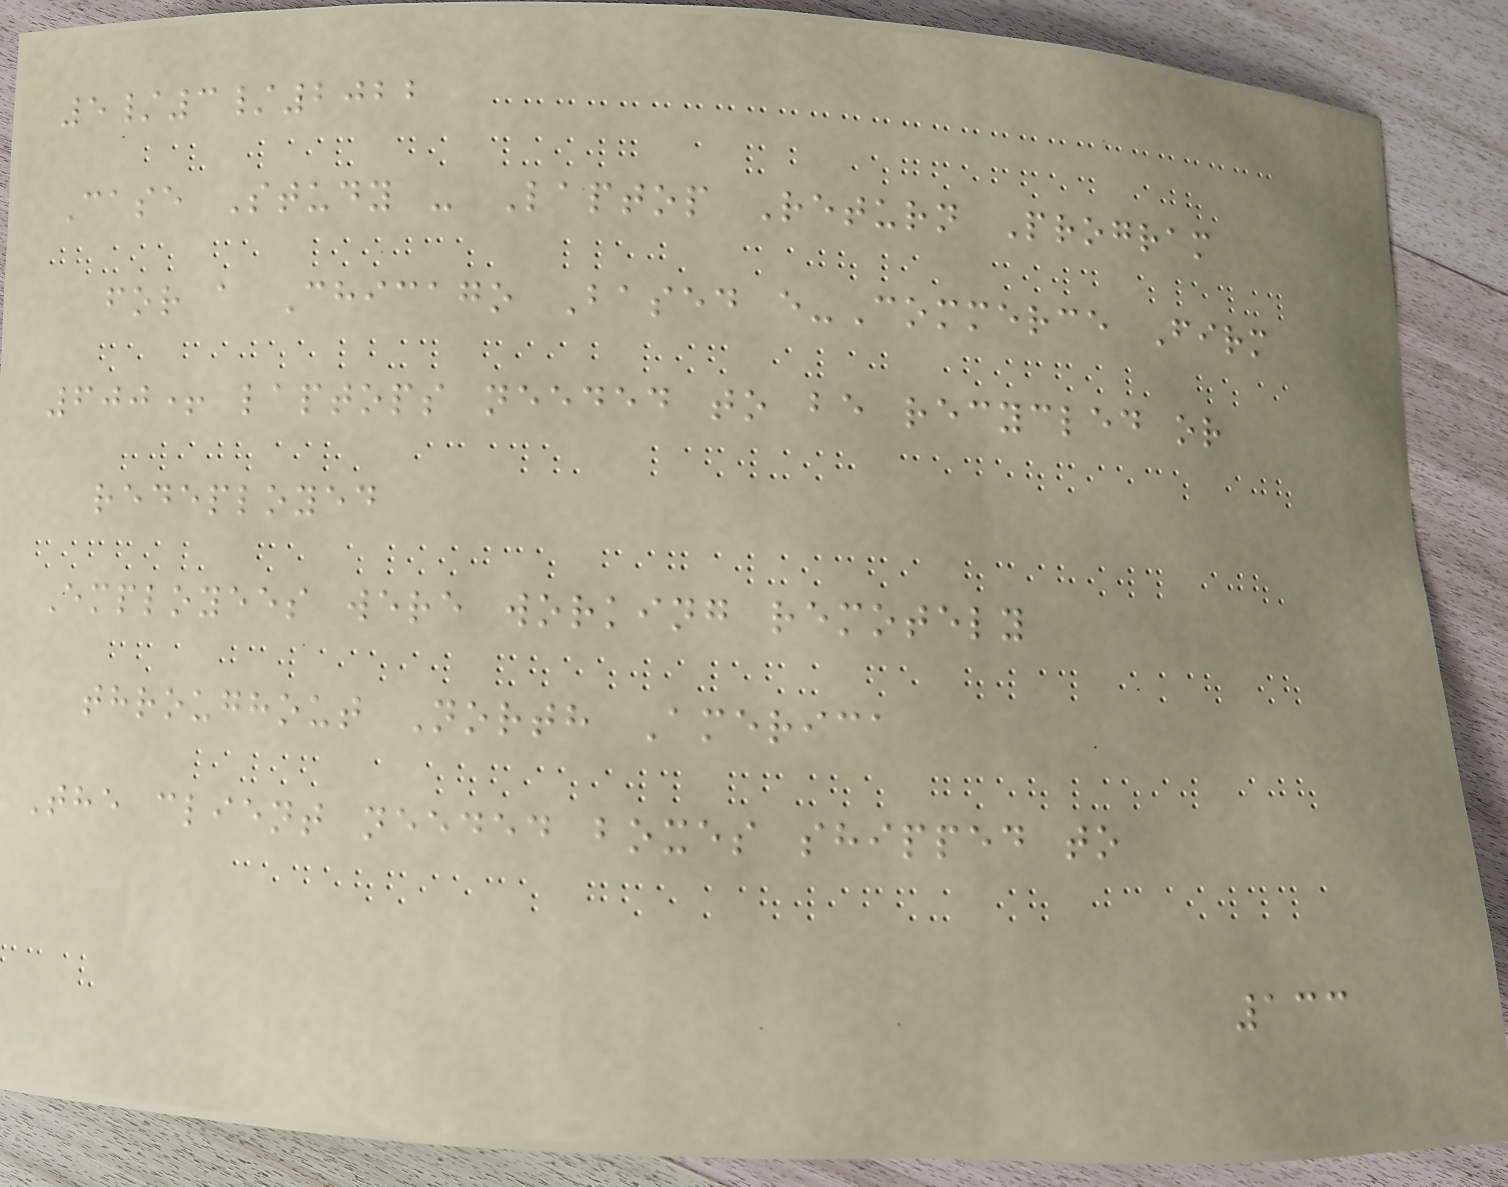5/3/2022
Case Study - Laptop Return Program
for a Chicago Based e-Commerce Firm
600+ laptops needed to be recycled or
redeployed
Employees were working remotely
throughout North America
The client needed boxes shipped to
133
